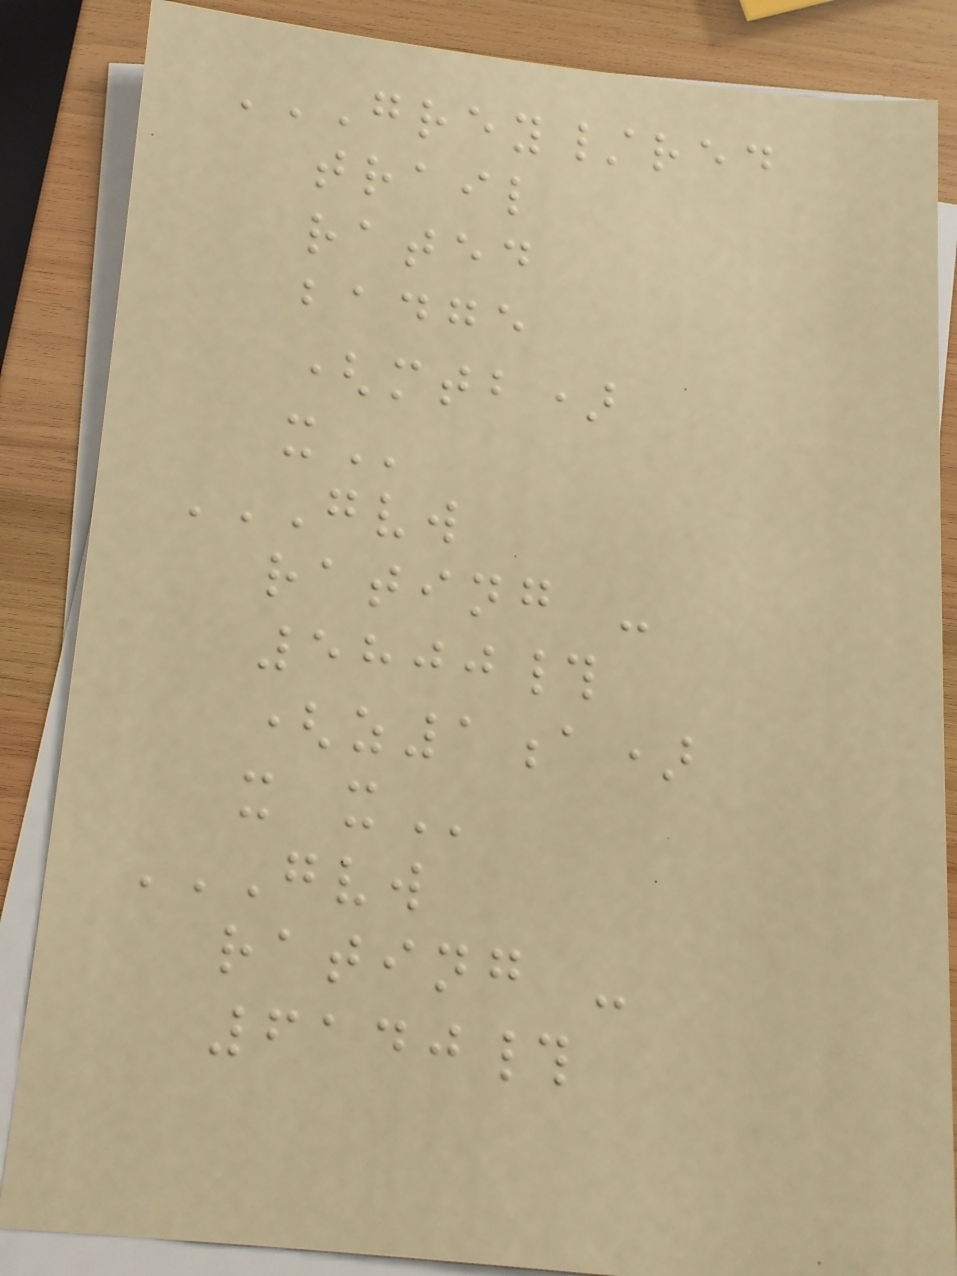GREY/RED
TRAIL
RATED
BADGE
(MTB)
X
GVW
RATING -
5800#
(Z1A)
X X
GVW
RATING -
6140#
